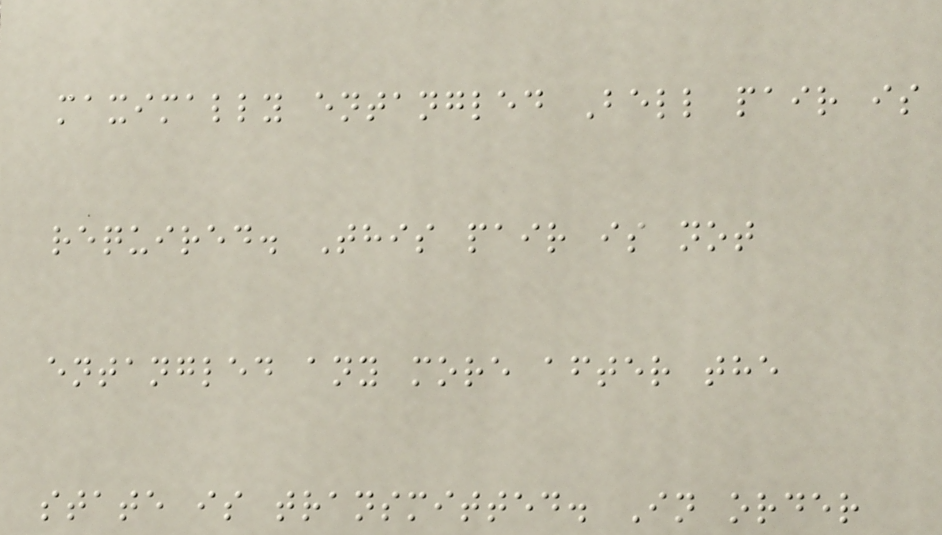maximally entangled Bell pair is
required. This pair is not
entangled any more after the
state is transmitted. In order
